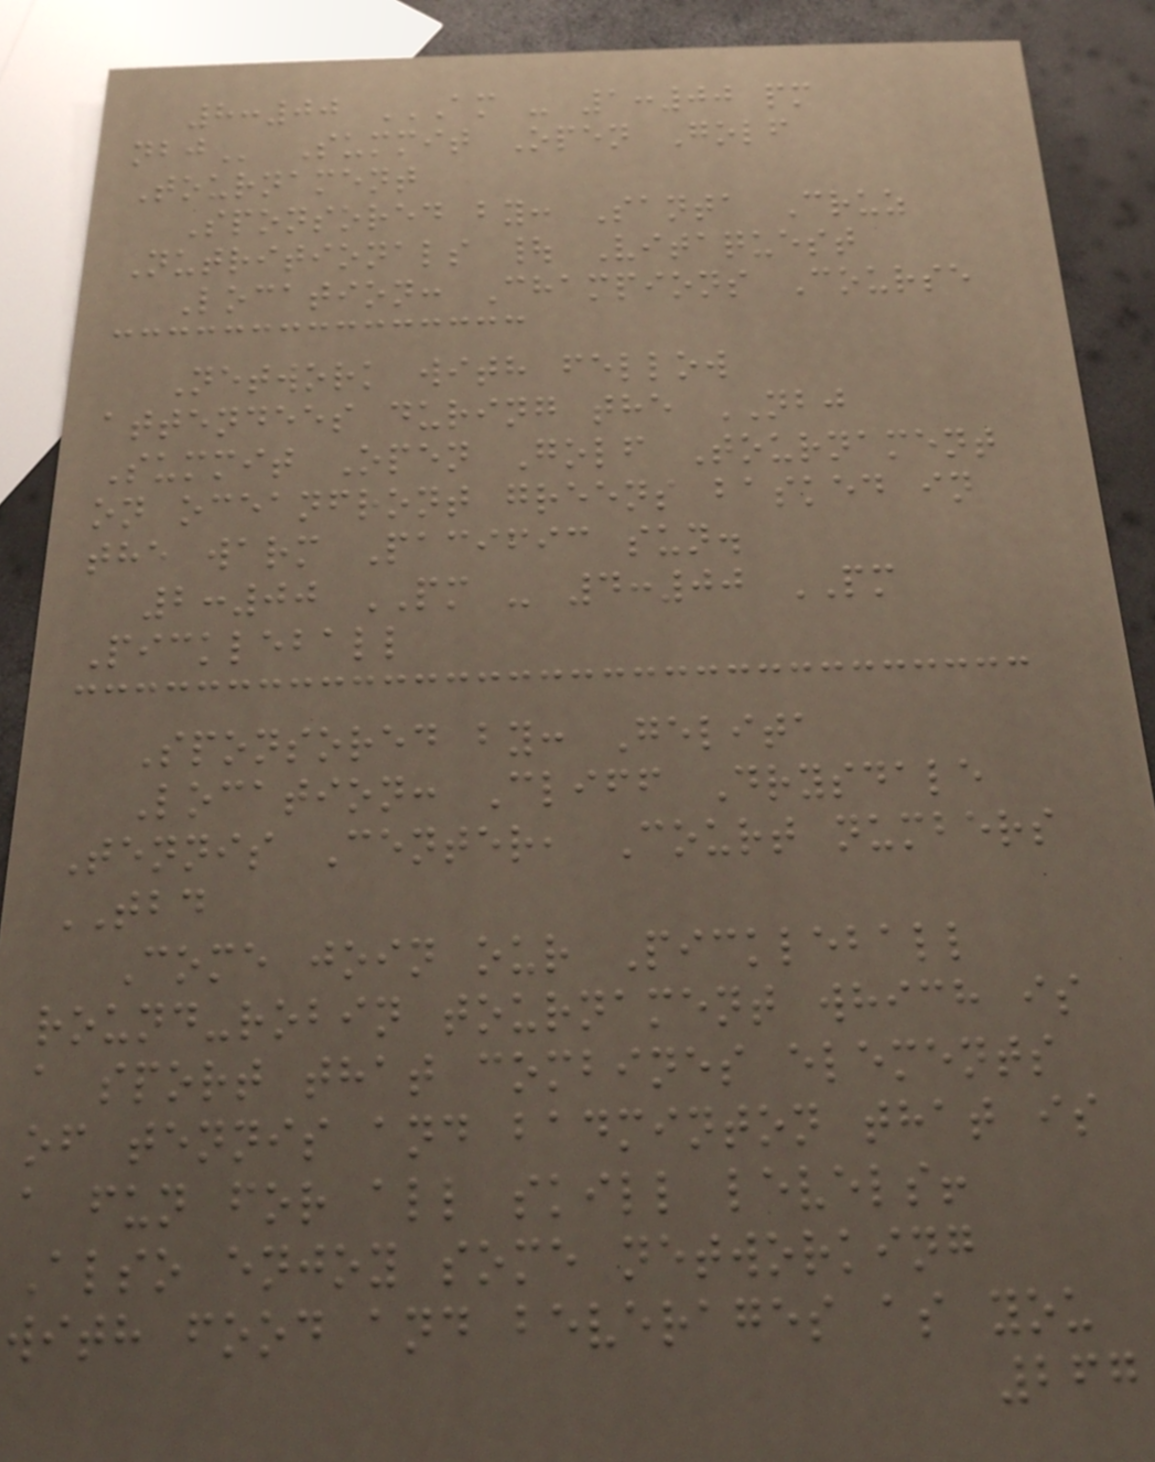8:00 AM - 1:00 PM
NBJ Summit Open Golf
Tournament
Sponsored by: Santa Cruz
Nutritionals | Vitaquest
Location: Champions Course
Network with fellow
attendees during the NBJ
Summit Open Golf Tournament
on oceanfront greens basked in
the warm Pacific sun.
2:00 PM - 4:00 PM
Pickleball
Sponsored by: Gelita
Location: Cliff Drysdale
Tennis Center, Court numbers
TBD
Come join our Pickleball
round-robin tournament which is
a sport that combines elements
of tennis and badminton that is
a fun for all skill levels!
Also enjoy some networking
with food and beverages as you
267
